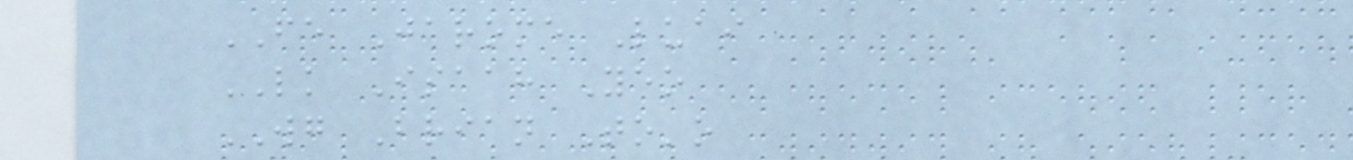FE Jarome Luai
LK Isaah Yeo
WG Brian To'o
